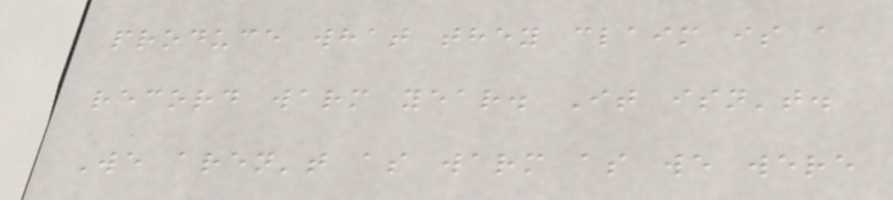produce what they claim is a
record warm year. It isn't.
We aren't as warm as we were
